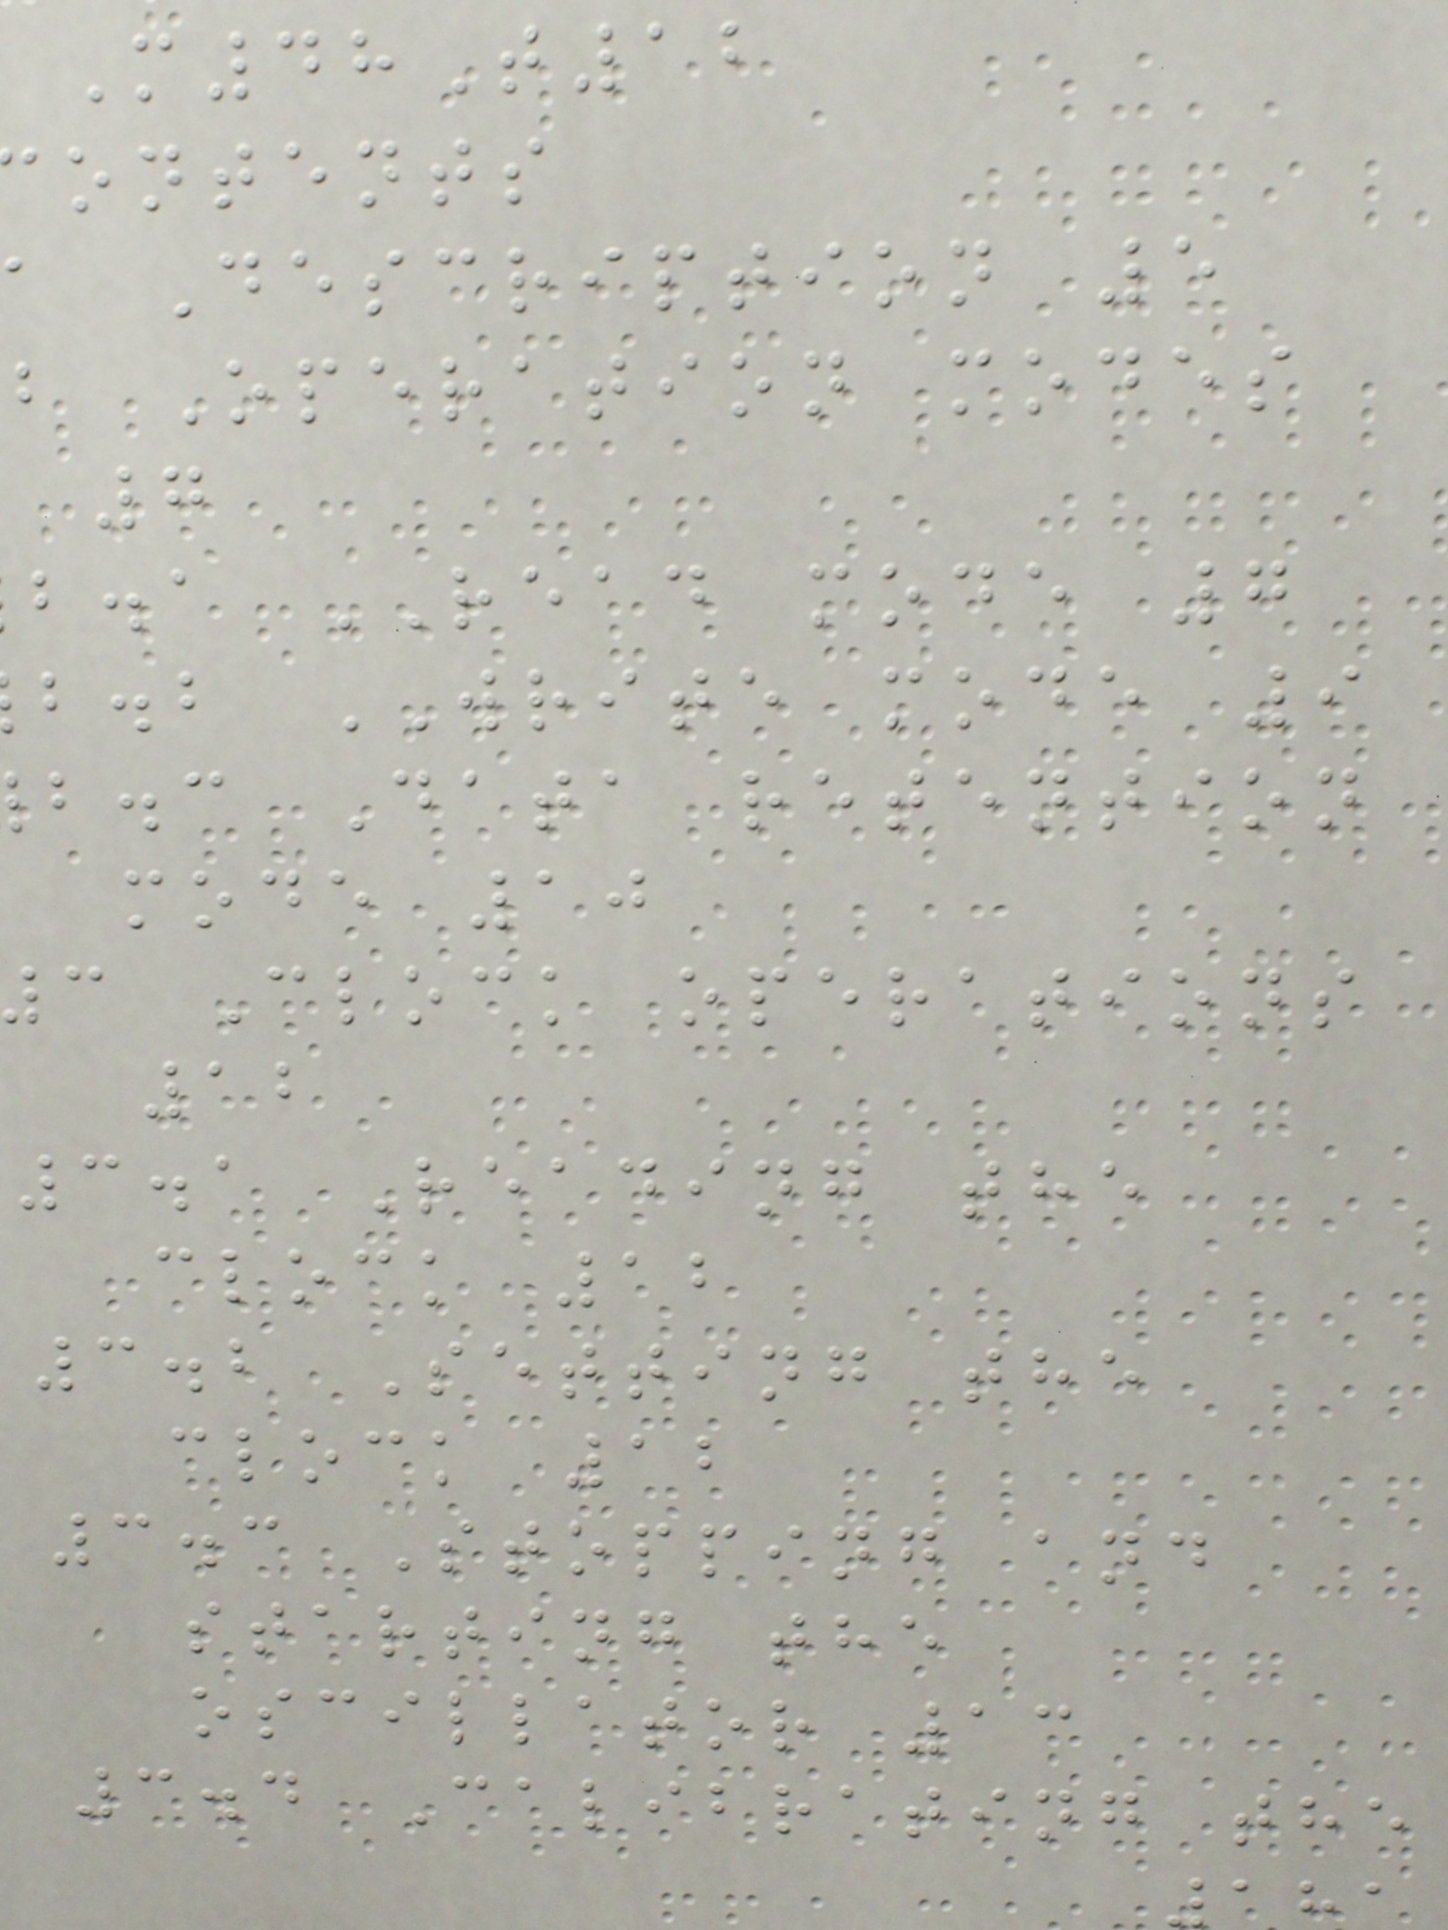M48T12
ontents
a Description 5
b Operation modes
7
b.a READ mode 7
b.b WRITE mode 9
b.c Data retention
mode 10
c Clock operations
12
3.1 Reading the
clock 12
3.2 Setting the
clock 12
3.3 Stopping and
starting the
oscillator 13
3.4 Calibrating the
